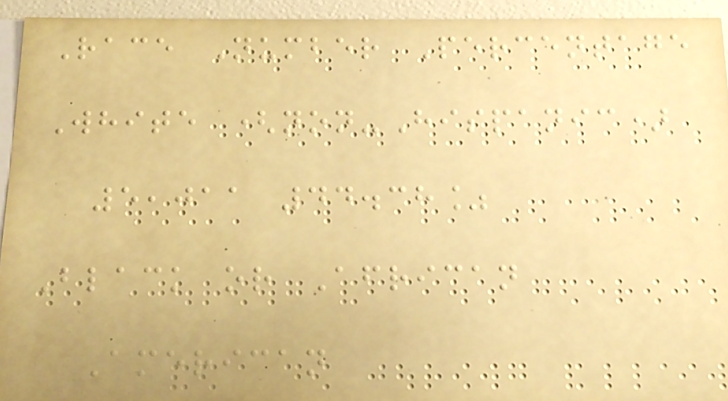Race Number Percentage
White (non-Hispanic)
5,011 44.38%
Black or African
American
